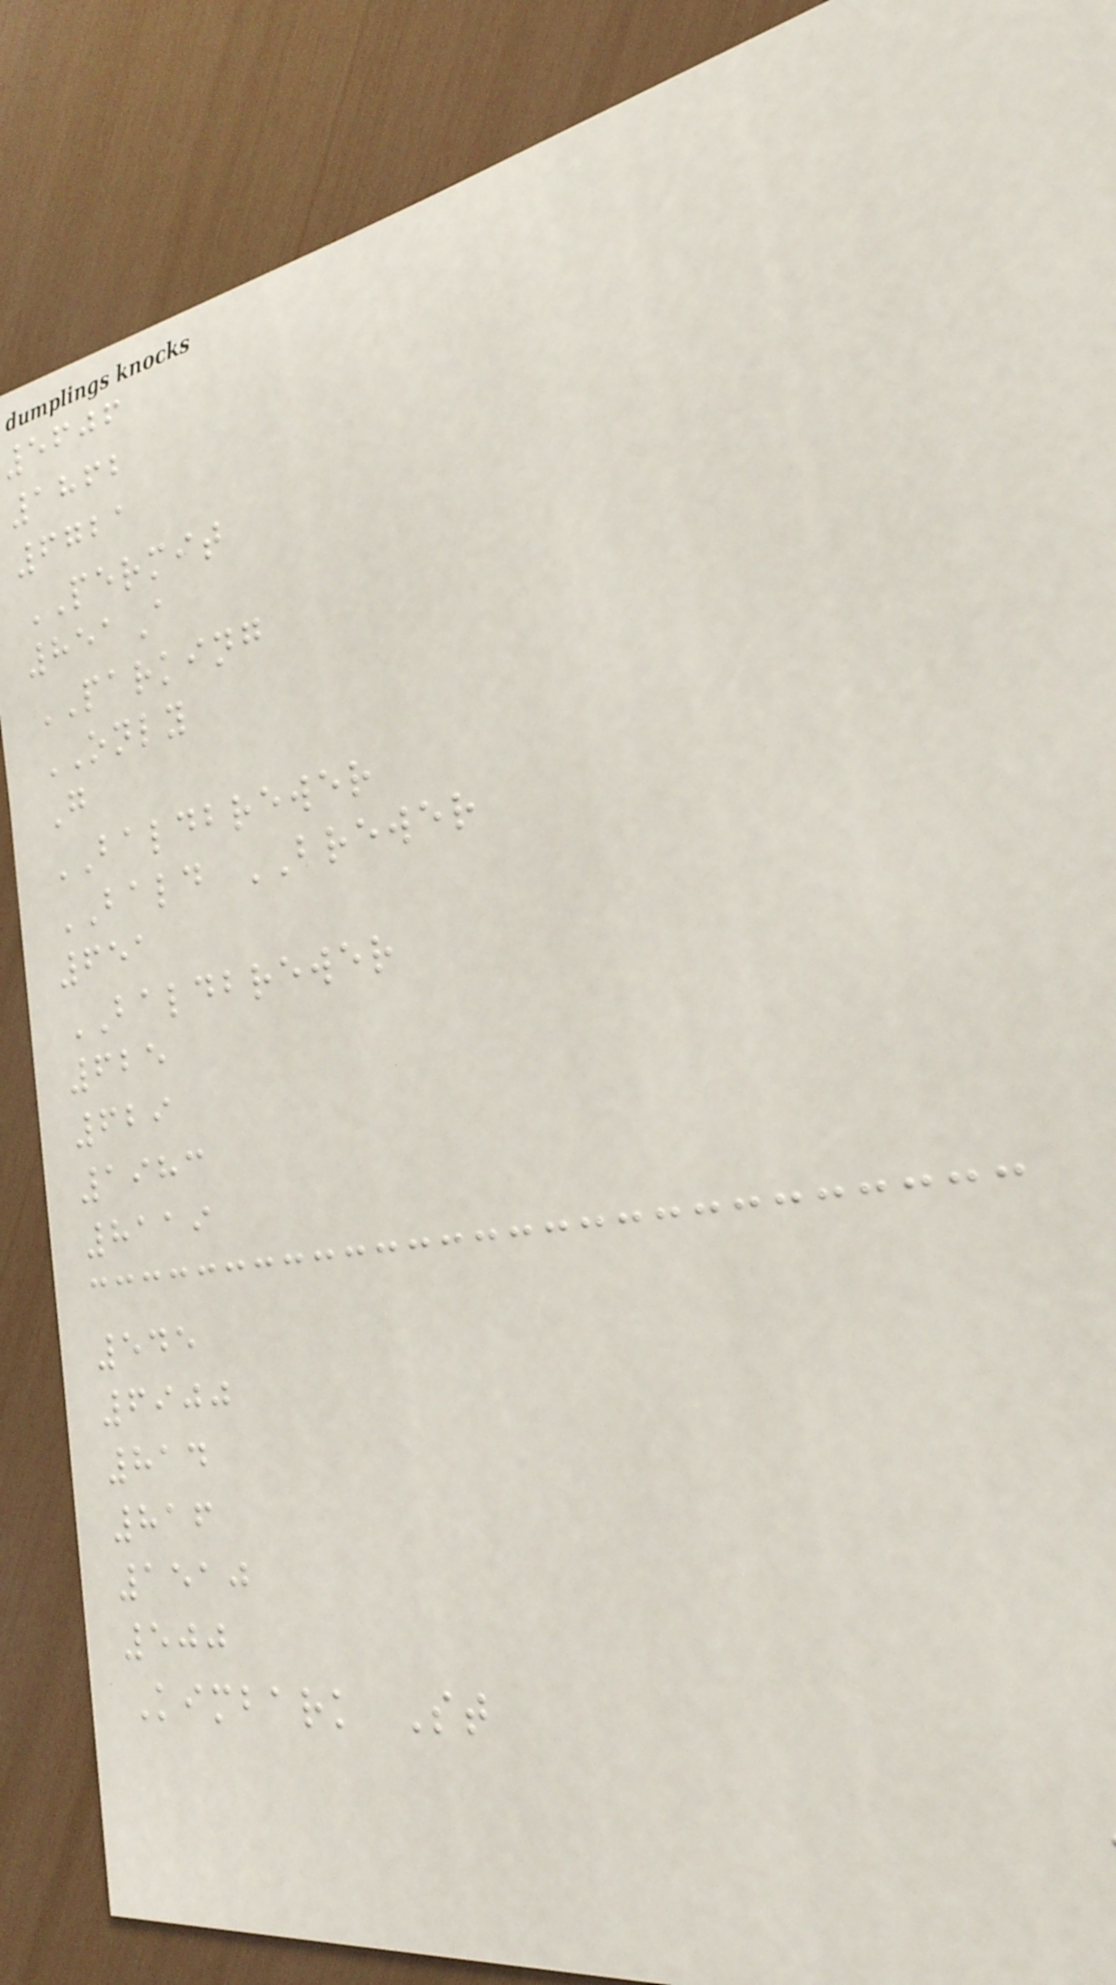5606
1862
6721
PERMIT
851A
PARKING
ONLY
G
BALDBREWER
BALD BREWER
651
BALDBREWER
625
629
1983
8119
545
6900
814
816
1510
500
Kimbark St
